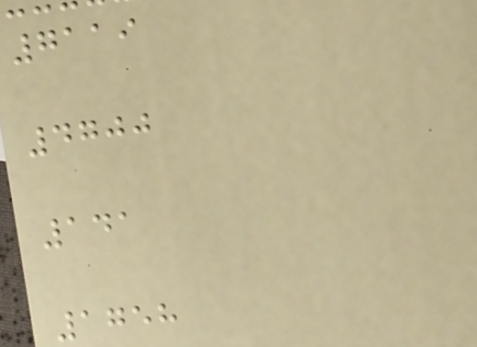7119
4700
141
1758
